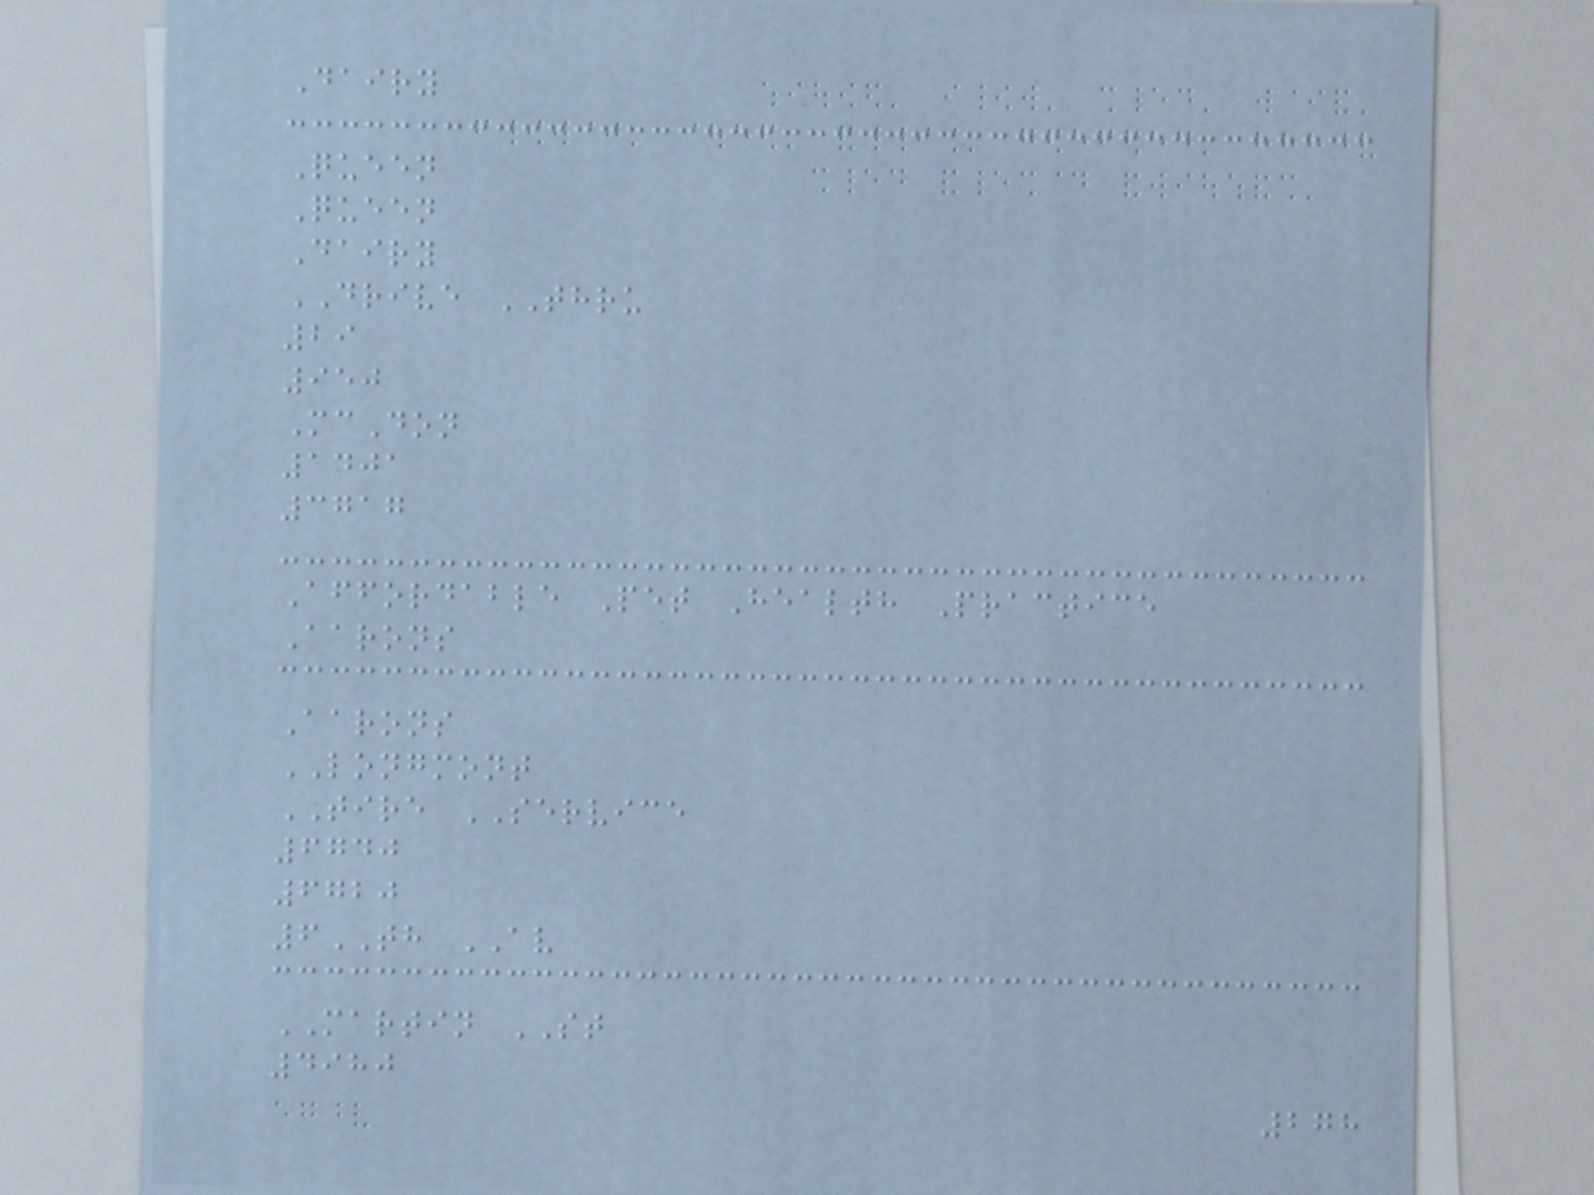Dairy
Queen
Queen
Dairy
DRIVE THRU
29
950
McDon
1401
3717
Affordable Pet Health Practice
Aarons
Aarons
LONGMONT
TIRE SERVICE
6740
6720
6TH AV
MARTIN ST
4980
278
